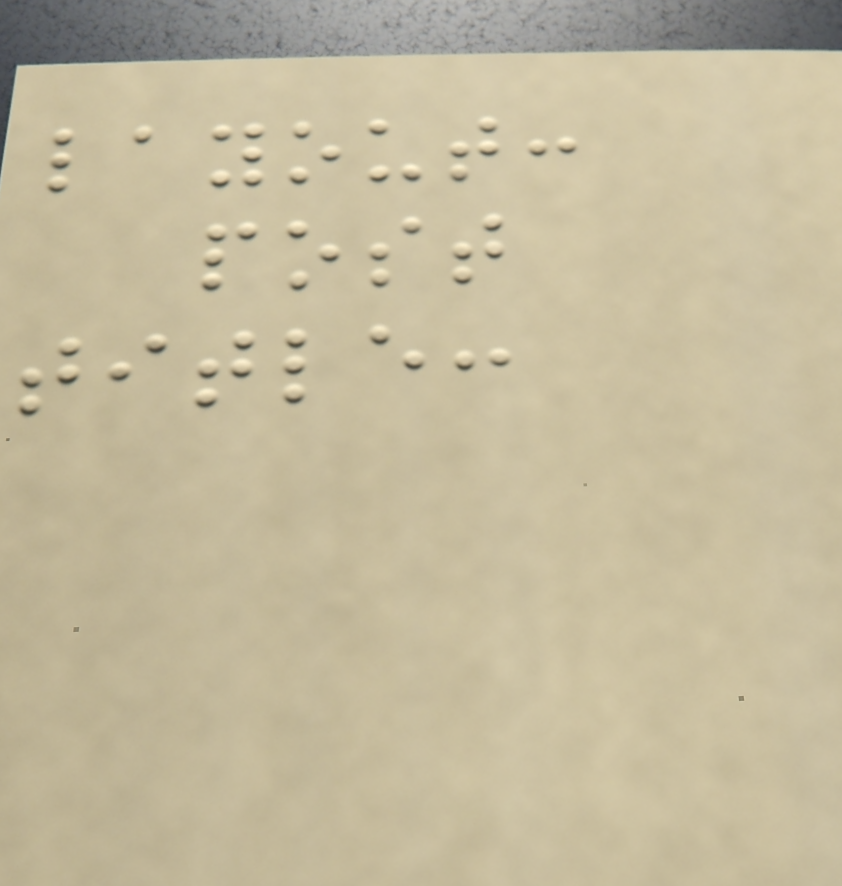layout:
post
title:
